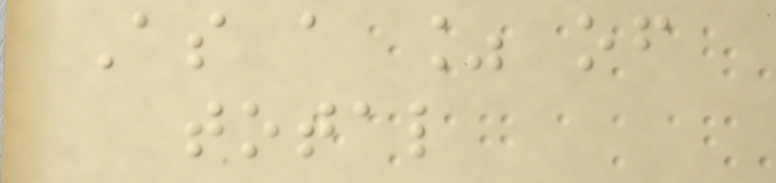As a % of
total
